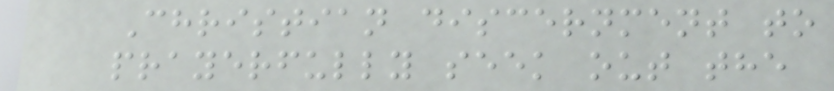Christian discernment to
prayerfully seek out the
